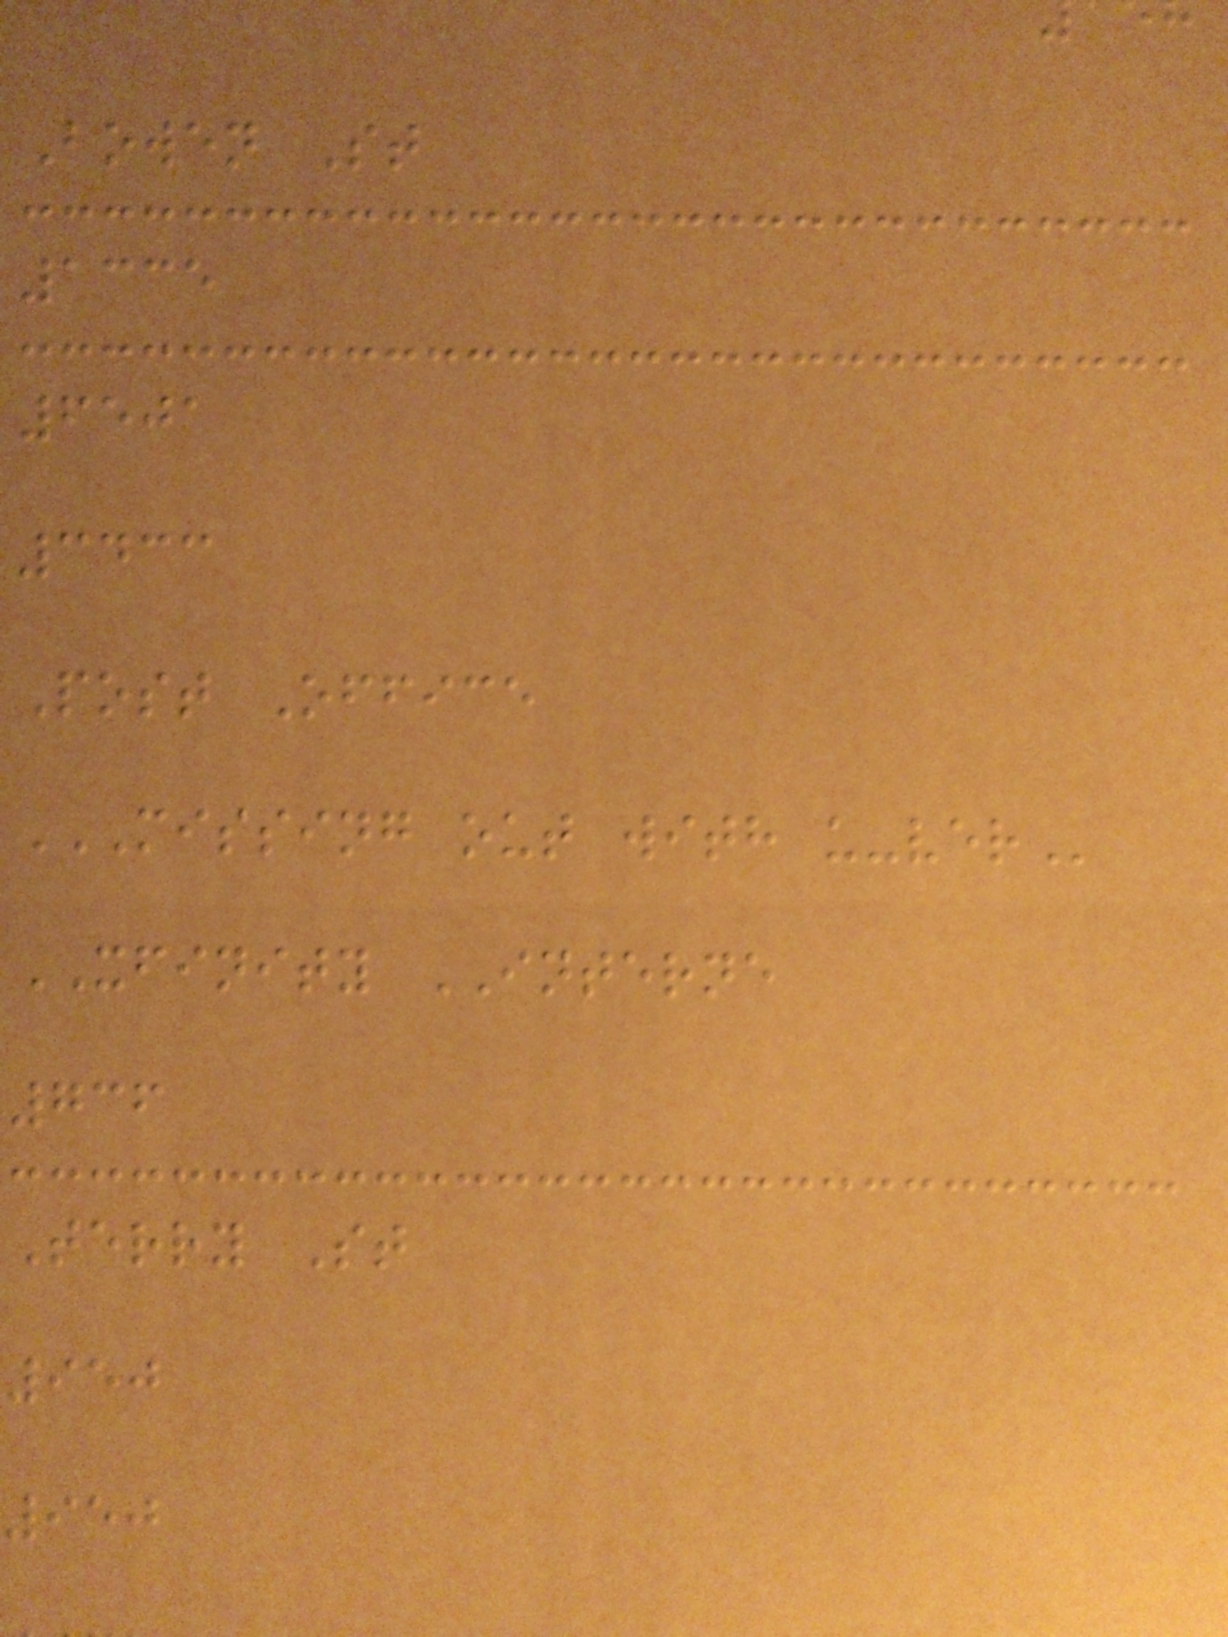Bowen St
1335
6501
3433
Post Office
MISSING OUT WITH U-VER
XFINITY INTERNE
736
Terry St
950
950
